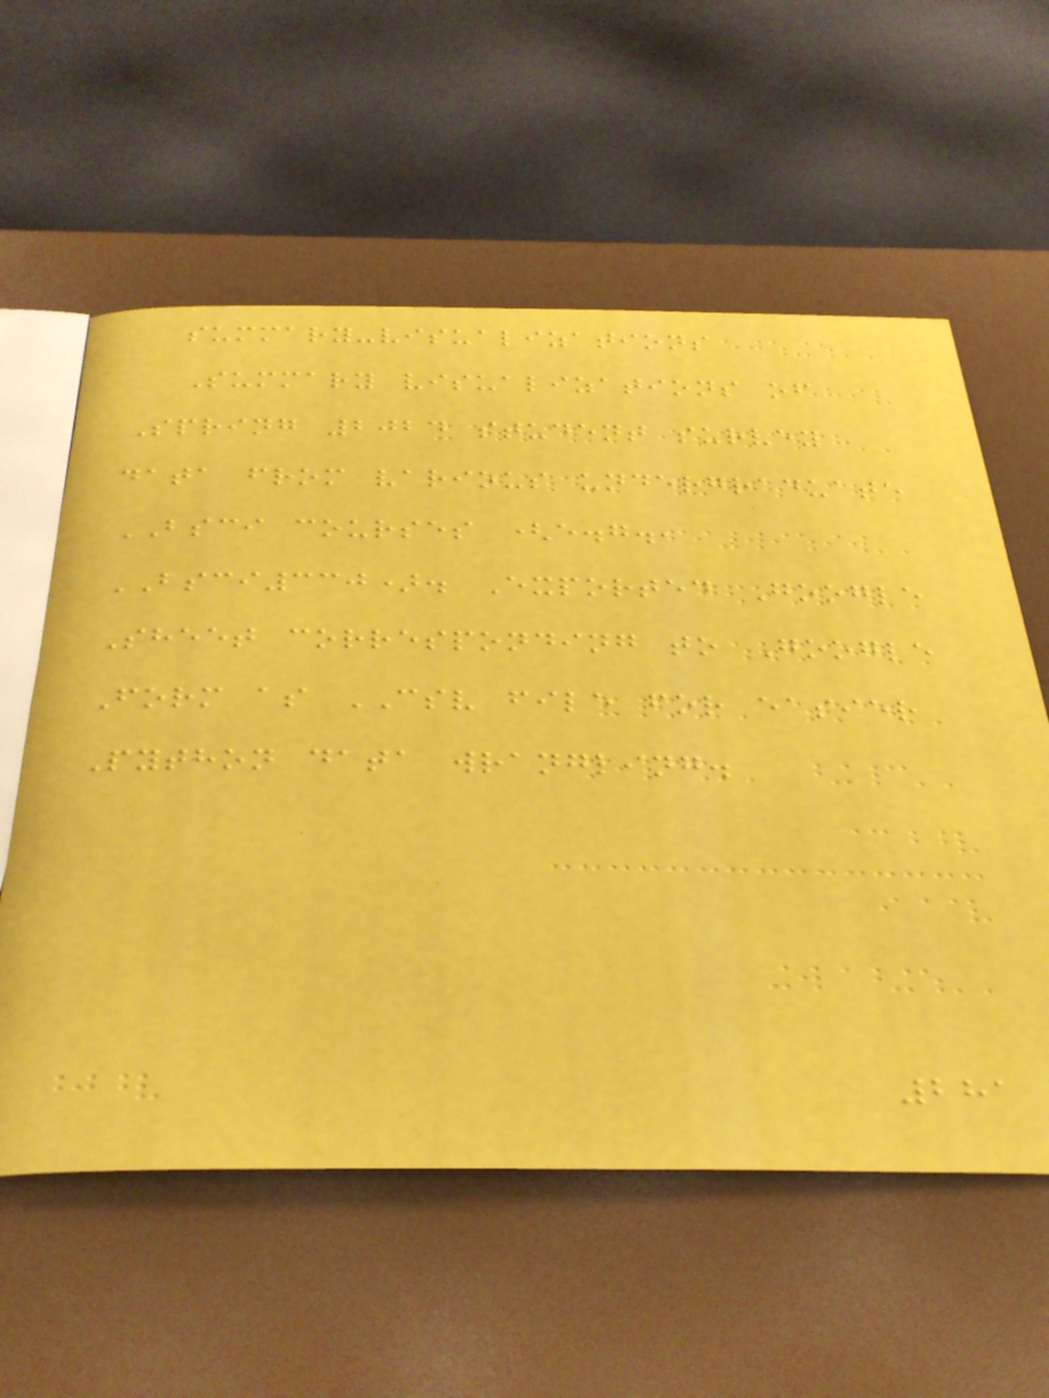summary-visualizations
Summary visualizations of
Spring 2024 student survey
data from various undergraduate
BSCI courses (e.g.,
BSCI330). Exported Google
Sheet corresponding to Google
Form as CSV file for easier
Python data wrangling.
281
